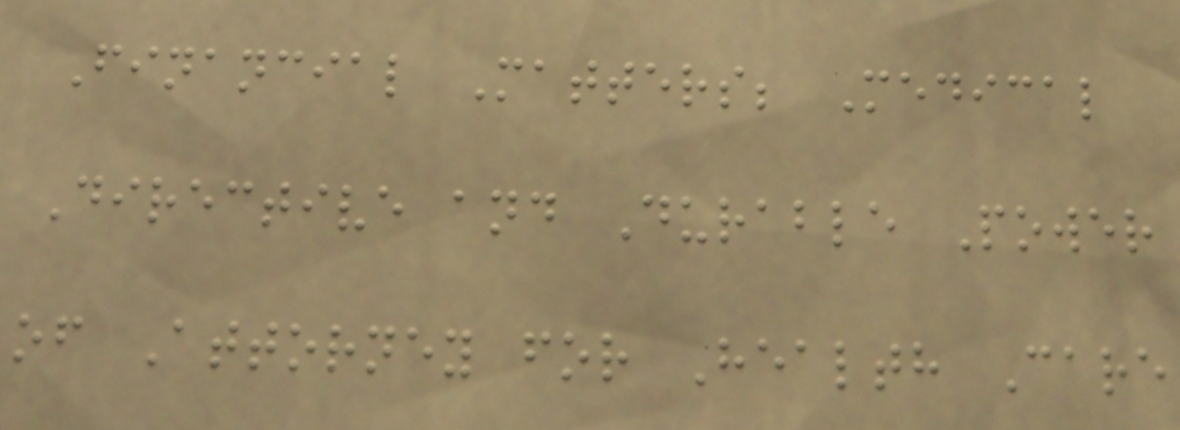Financial Matters; Medical
Directive and Durable Power
of Attorney for Health Care
